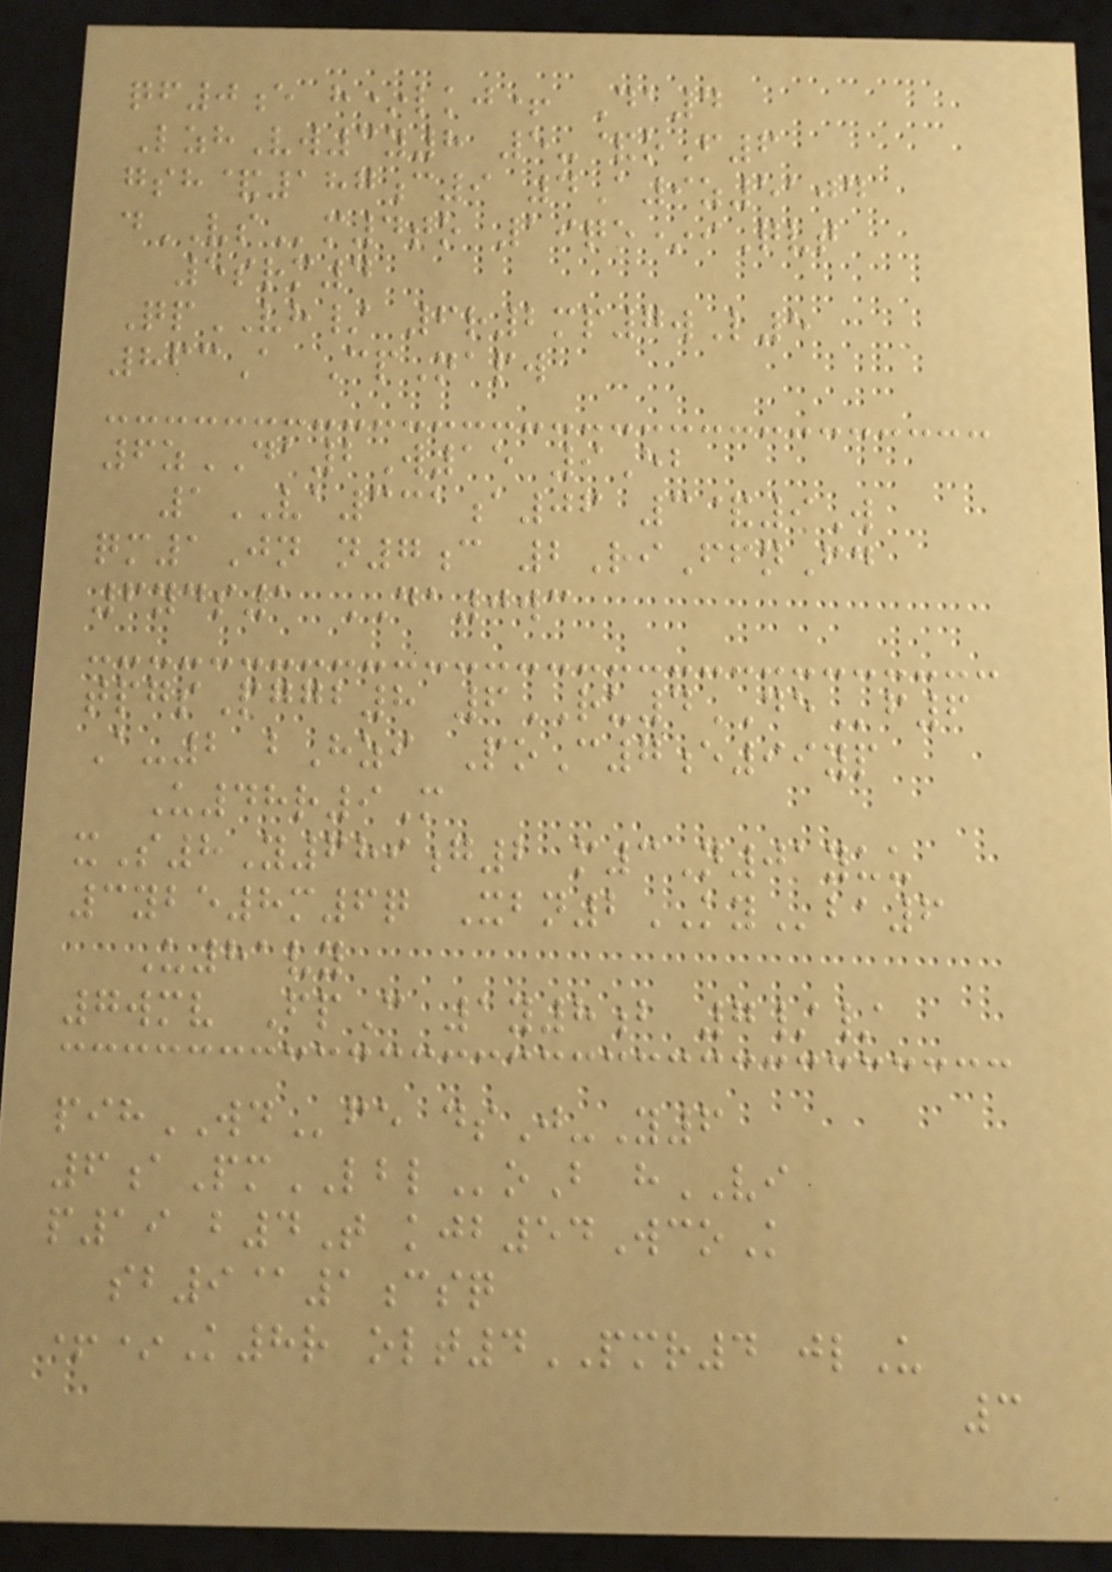qf0e h*lkj+ Da4
LzhVw3y8 5-&oF6
gsh&187c9 4A9z5104
dVSm4to 19qe*iQvt
5srm4
QpVH/ 6r2mp7wL5
863A CpNapw
6zDA2W15 9Eb
1VA331a06 3&9W
qm1Jn n7c 2RiFfnFd
6yds1 DA0wc
tpgsPggb8 6RU4DEf6
A-2 bHzi PoC7e99yp
U48r9M
xS8Y689g2 m3N01yuu
3ybe8m6q Xbn2KYba6
U81vy
7wmv FpC 1y8b 7//
pihWDfe dsJ-Y6
6aPmLBLoB hVI
p19 b4T kjb54WcoK
sb9@1csq
+*K8r olt4PMR4 jlU
3
